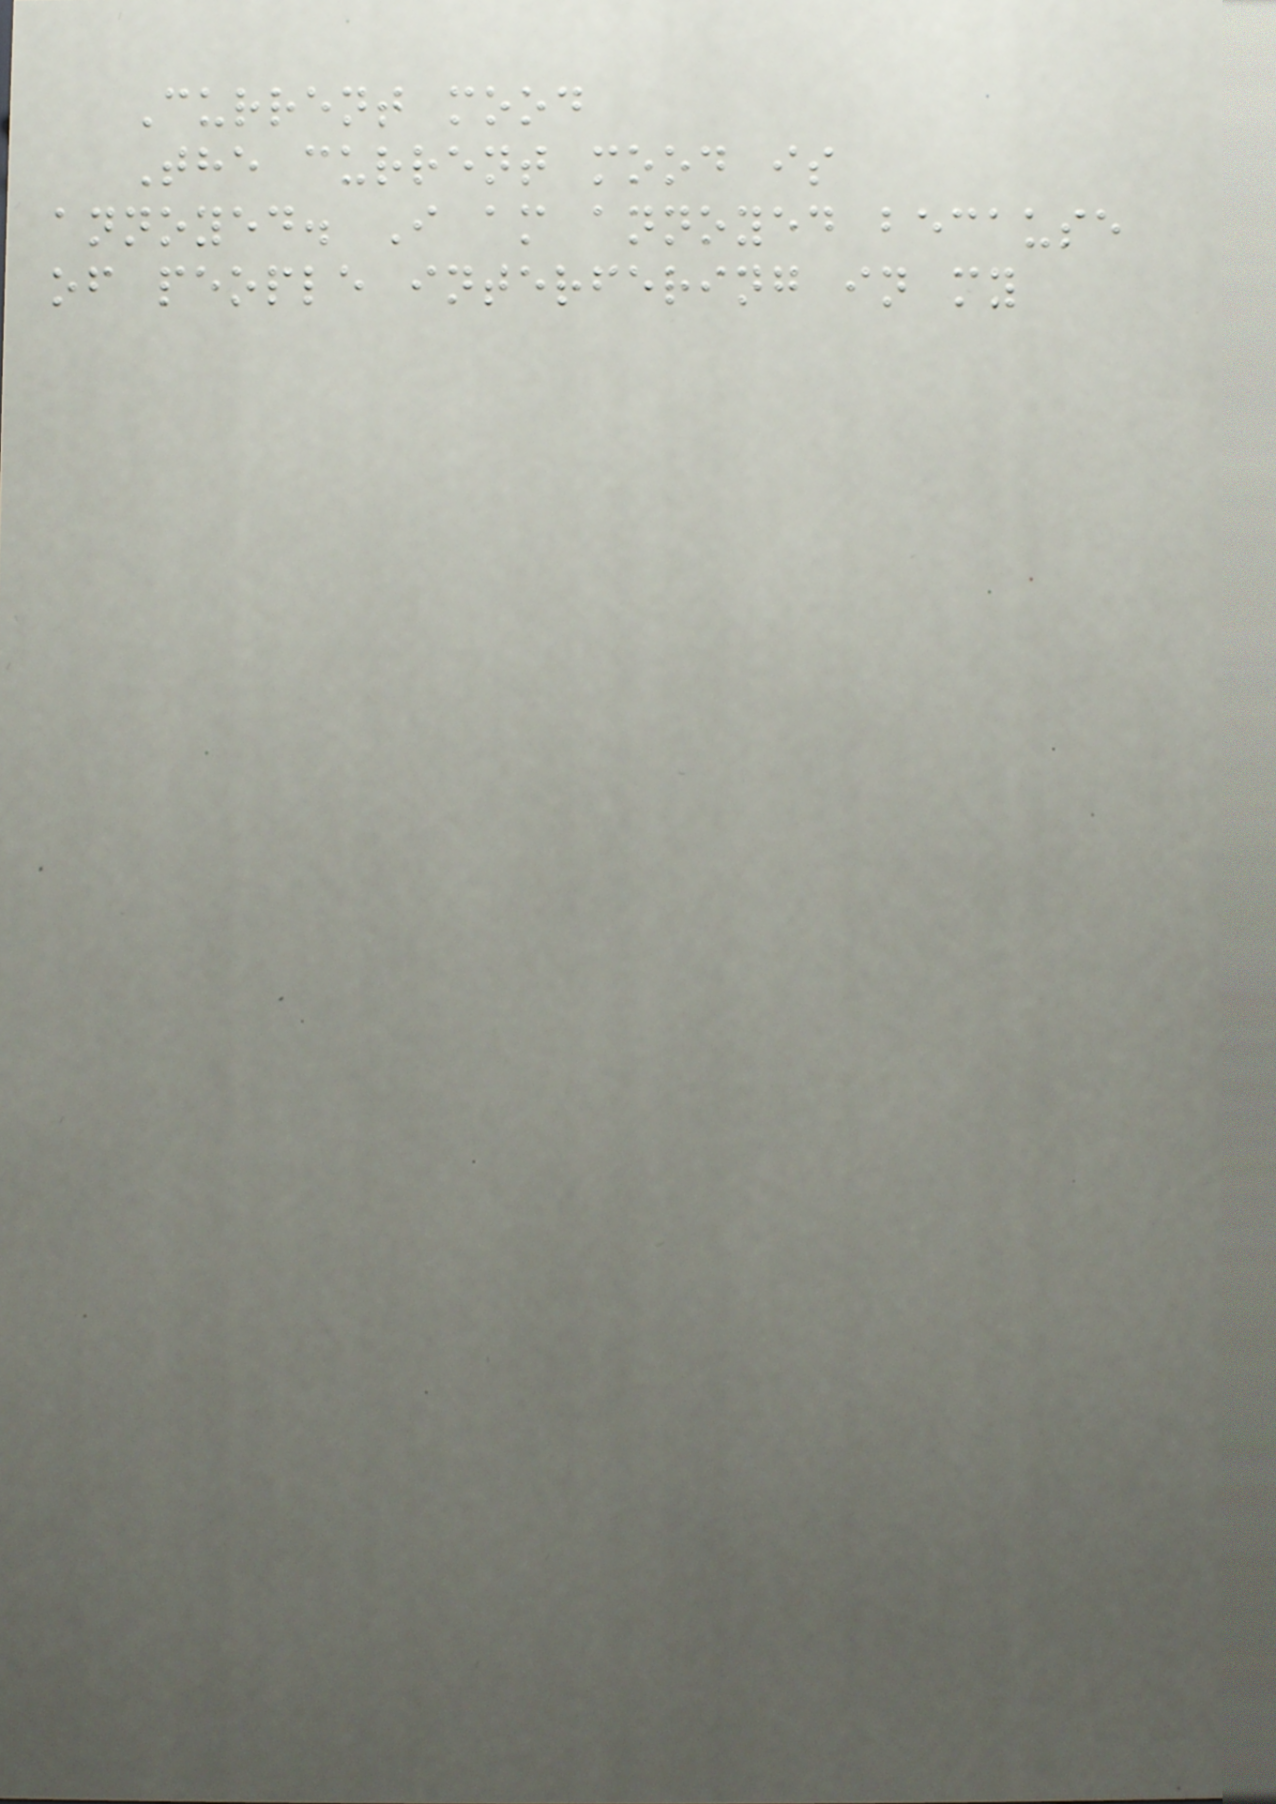Current mood
The current mood is
annoyed. I am annoyed because
of people interfering in my
